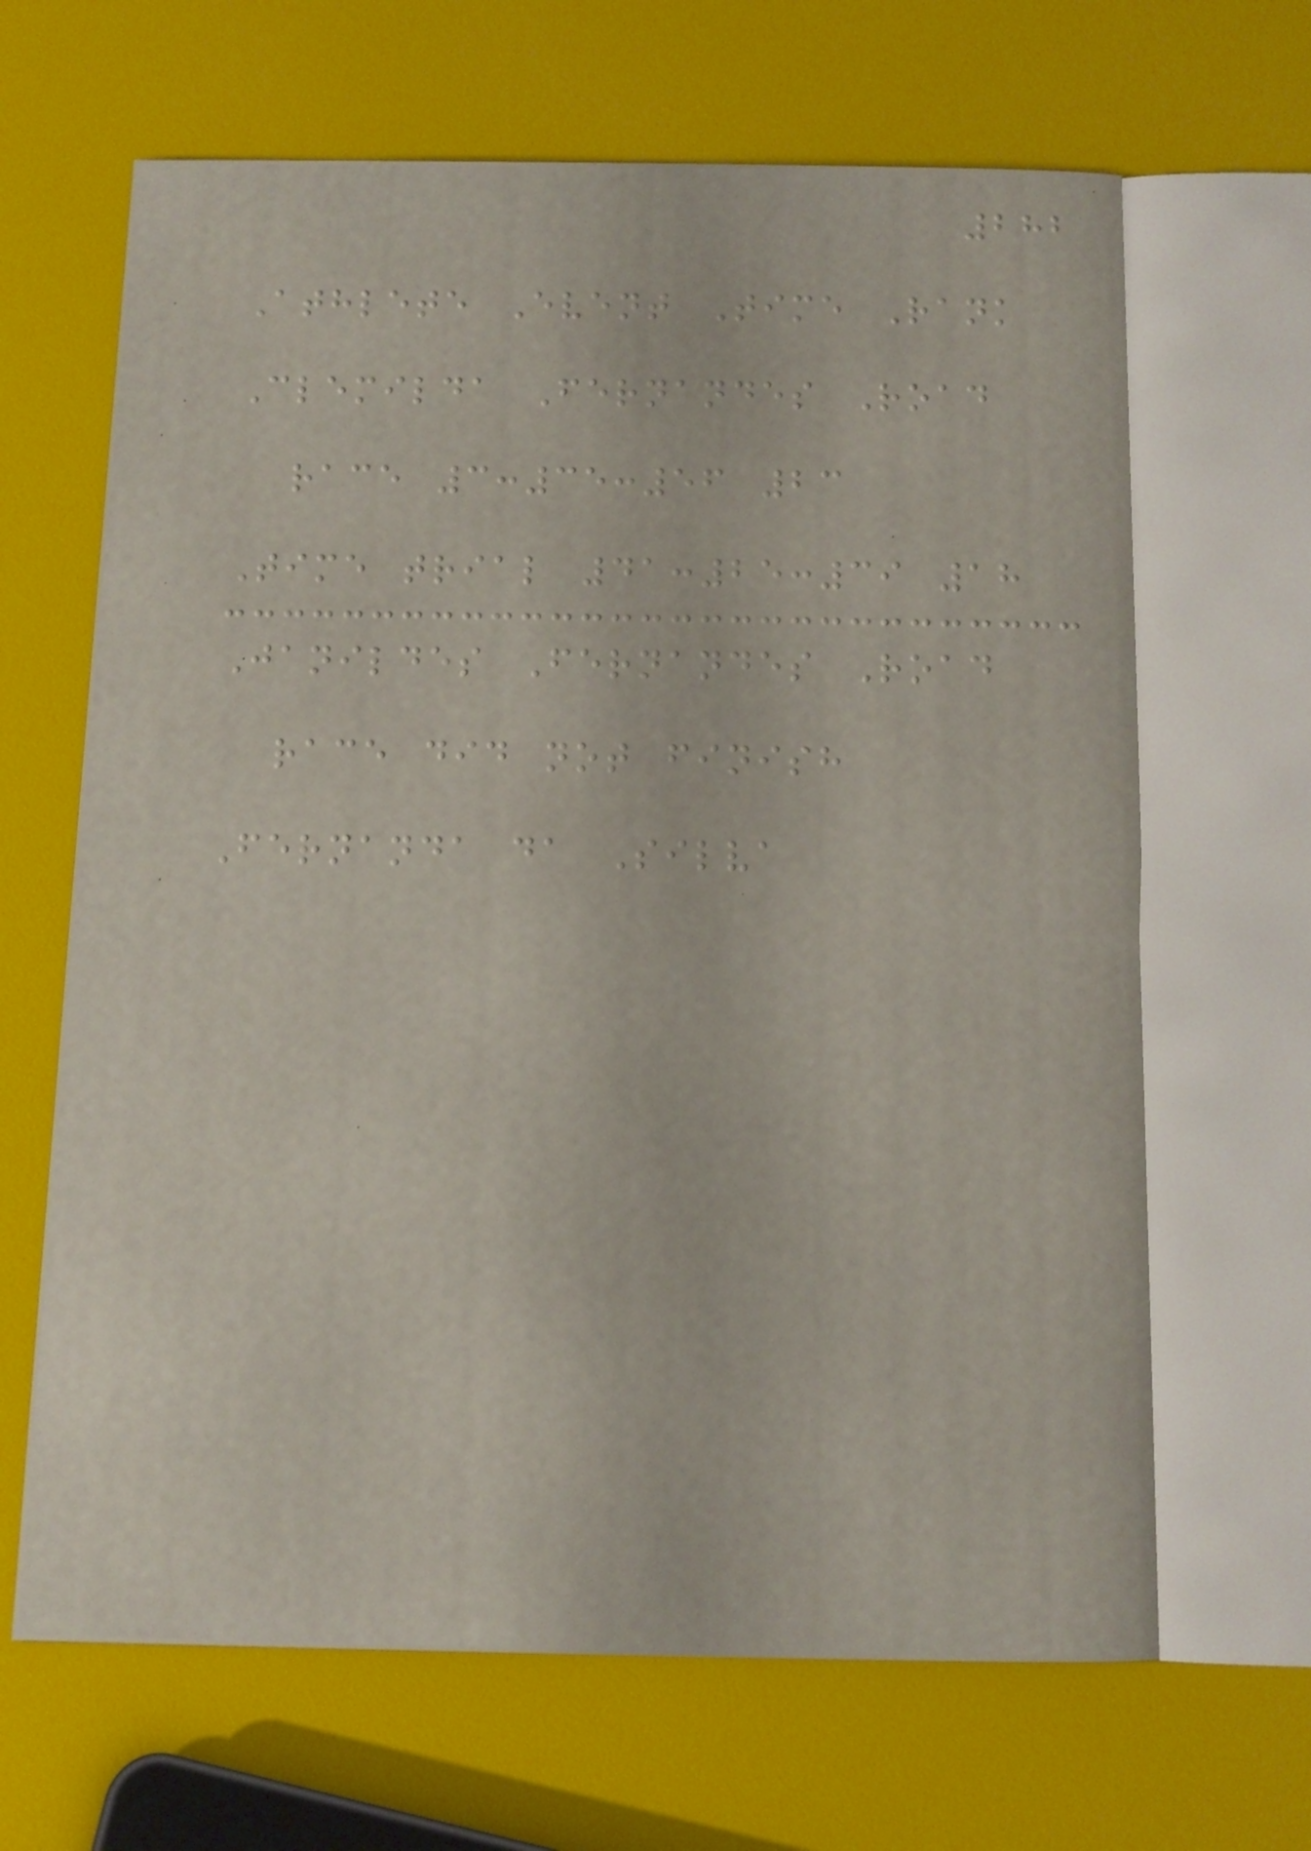282
Athlete Event Time Rank
Clemilda Fernandes Road
race 3:35:56 23
Time trial 41:25:39 18
Janildes Fernandes Road
race did not finish
Fernanda da Silva
